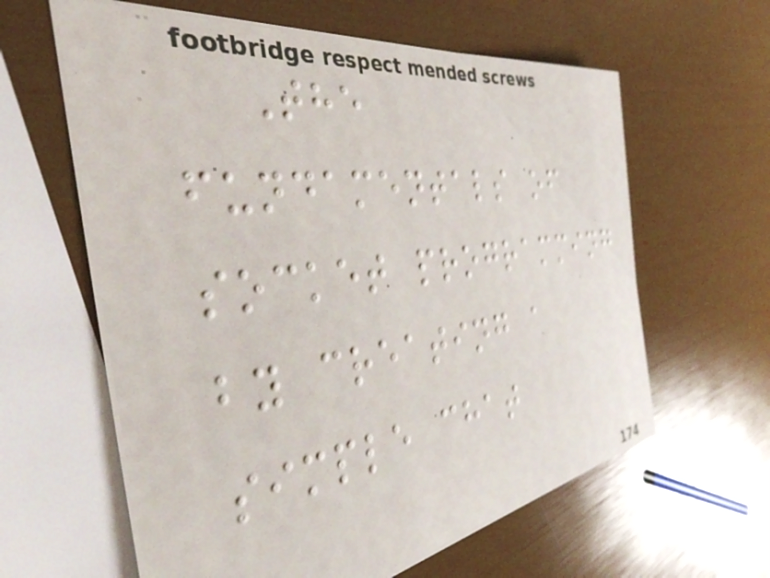The
fundamentals of
socket programming
by creating a
simple chat
